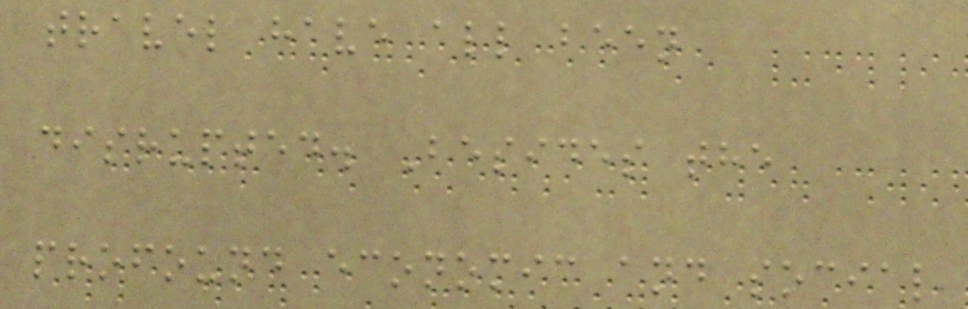travel have all been
disrupted. Besides the
profound economic and social
